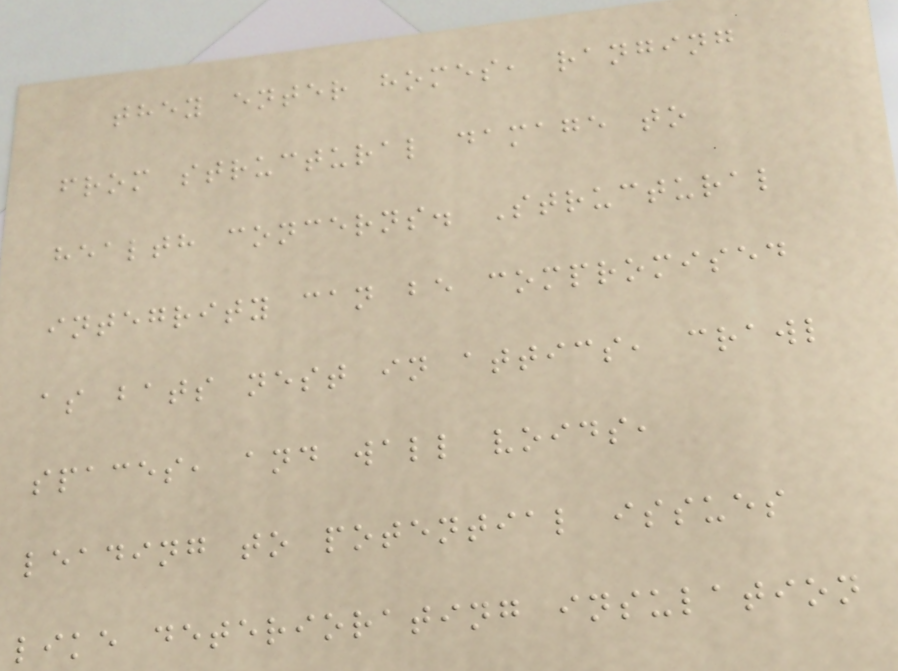they enter homes, ranging
from structural damage to
health concerns. Structural
integrity can be compromised
as bats nest in attics, crawl
spaces, and wall voids,
leading to potential issues
like deteriorating insulation
